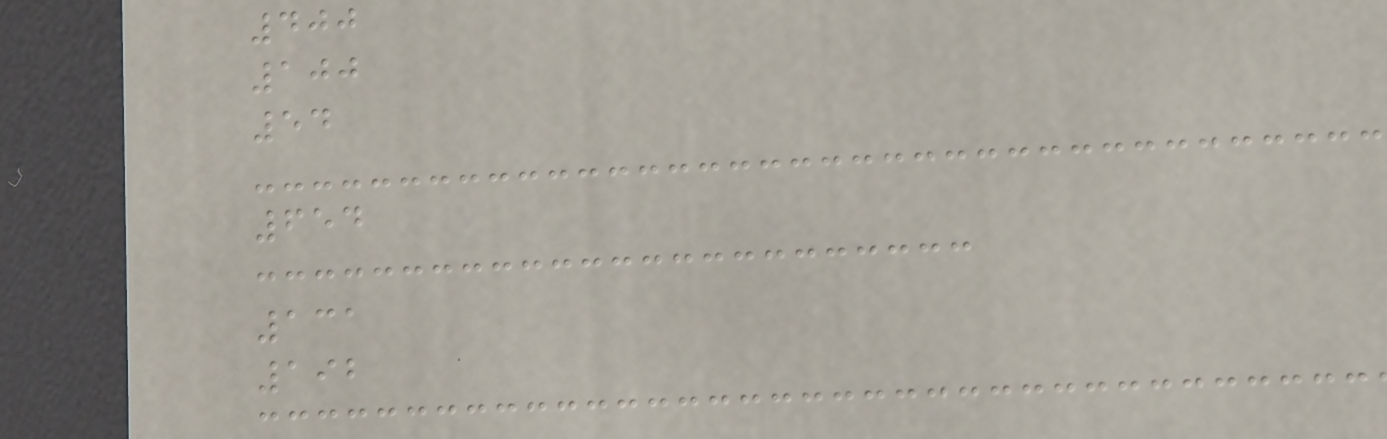400
100
54
654
131
192
